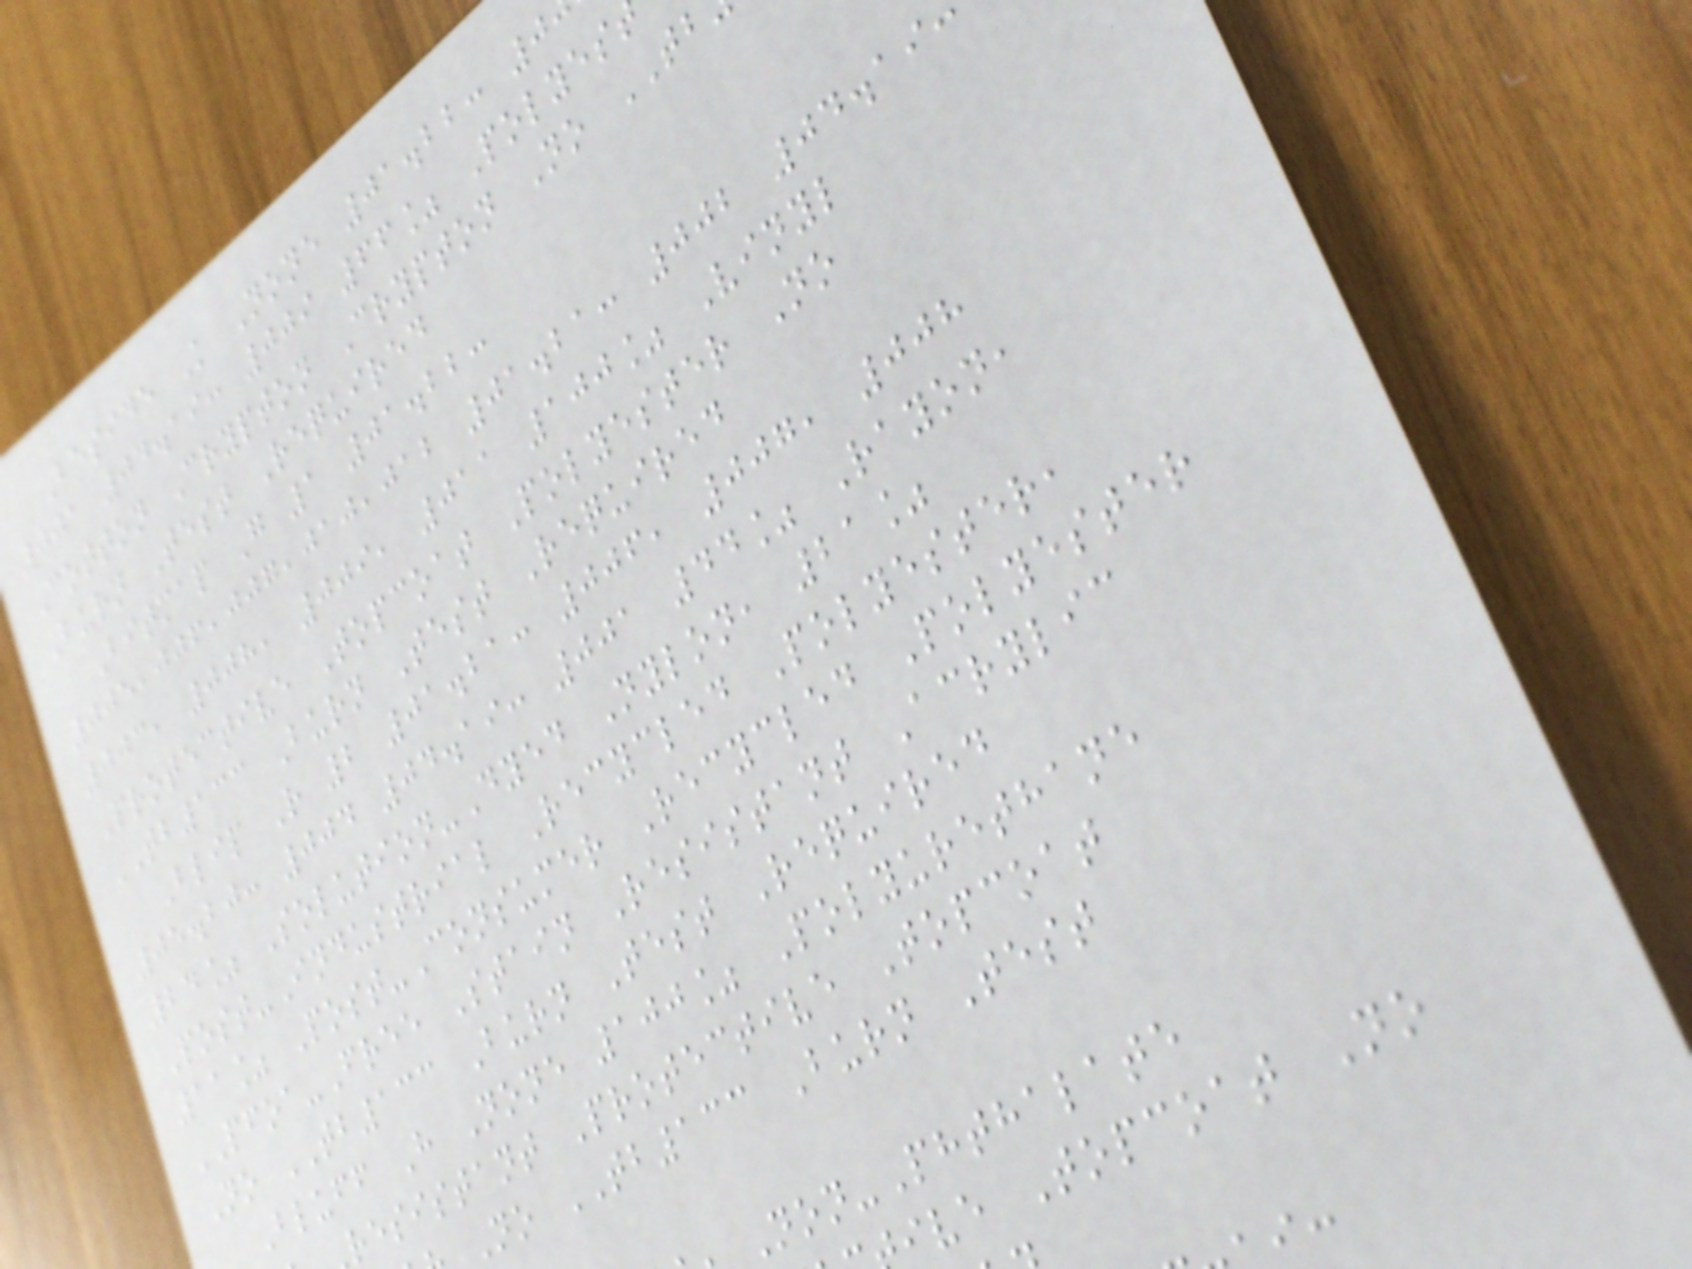Beside K None 01.22: 0
001 04.19: 009 66% Polyes
Cotton Crypton Crypton No TB
Burn Test Required
Bitmap G 1 01.22:
005,006,007,010,012 01.21: 002 04.19
003, 008, 009, 011 100% Vinyl
Protective Topcoat Polyester No
TB133 Burn Test Required
Blip R 2 01.21: 006, 007, 008
05.20: 004 04.19: 001 44% Rayon,
24% Solution-Dyed Nylon, 21%
Post-Industrial Recycled Polyester,
11% Post-Consumer Recycled Polyester
PFOA-Free Stain Resistant Acrylic
No TB133 Burn Test Required
Bluff H None 100% Polyurethane
resistant Protective Topcoat
No TB133 Burn Test
Non-Phthalate
ive Topcoat No
